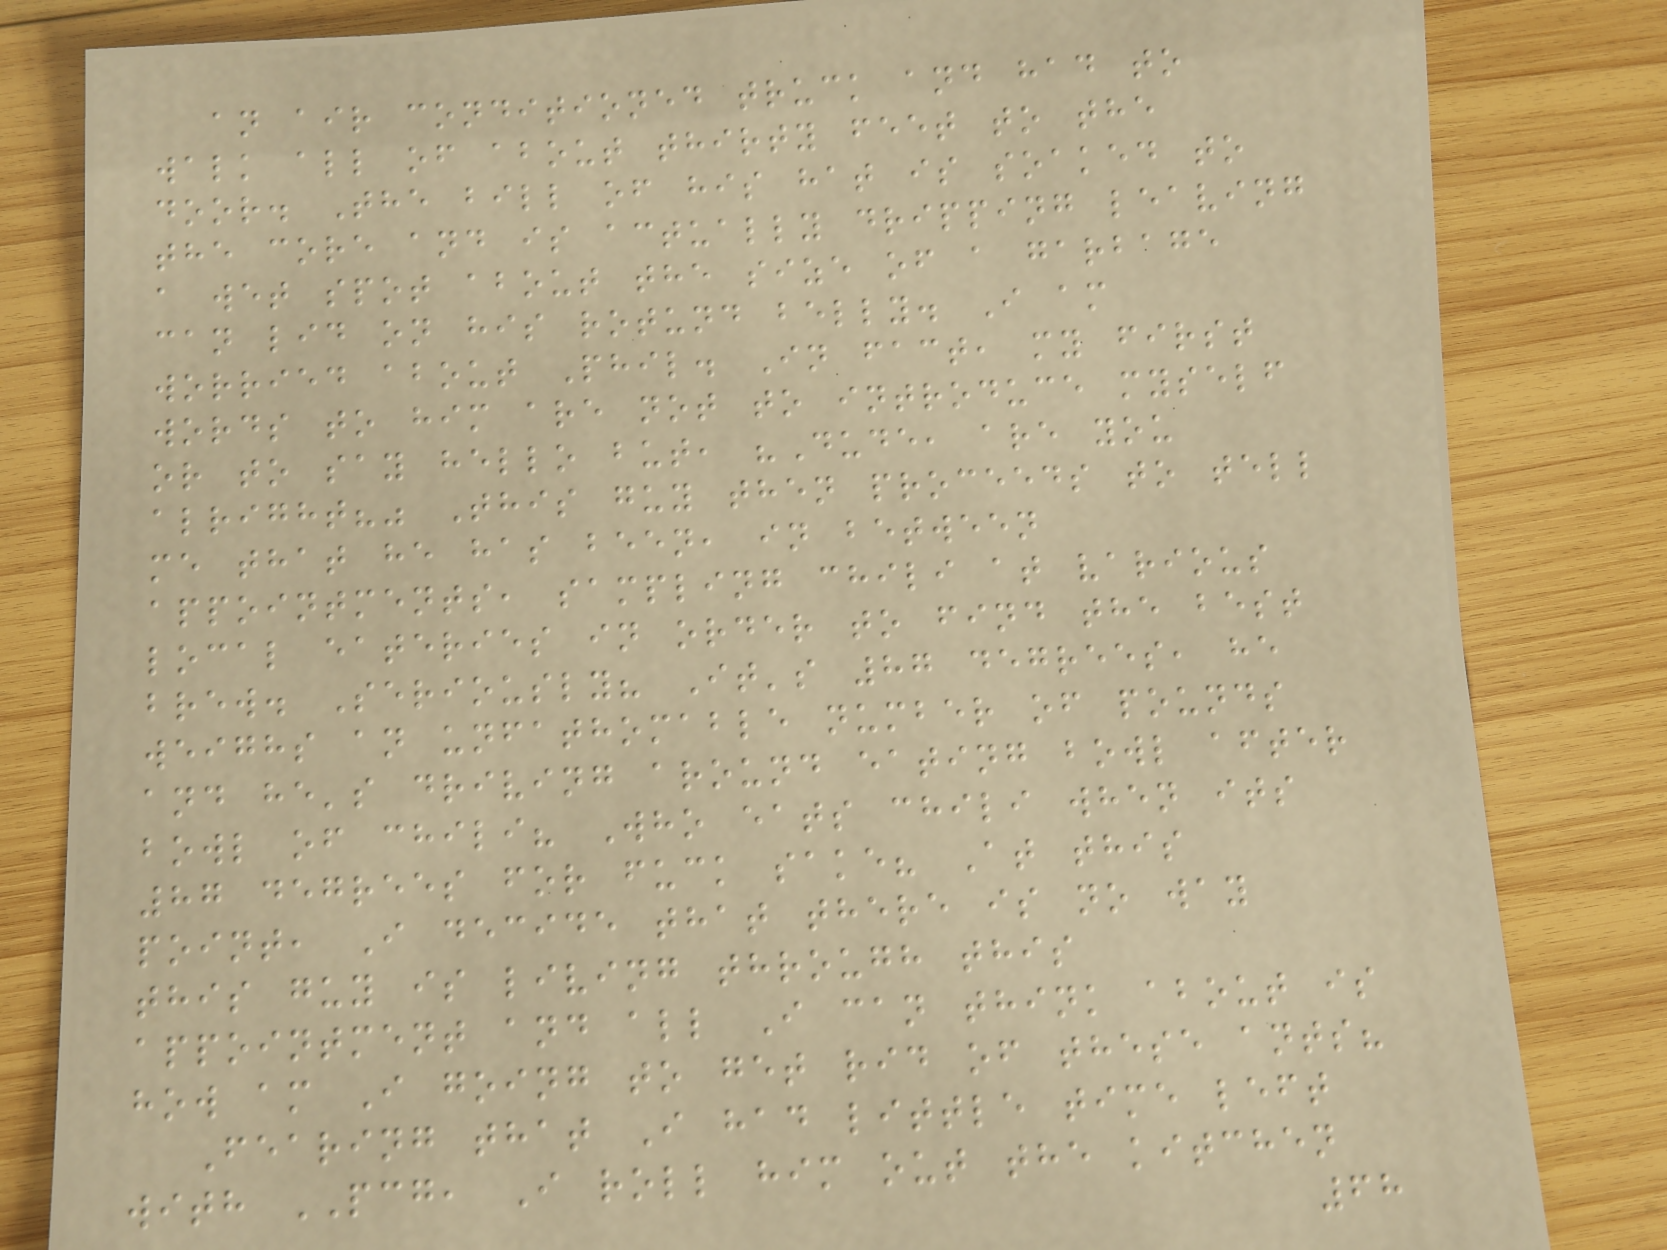an air conditioned truck and had to
walk all of about thirty feet to the
door. The bill of his hat is soaked to
the core and is actually dripping leaving
a wet spot about the size of a garbage
can lid on his rotund belly. I am
worried about Phil. In fact, my first
words to him are not to introduce myself
or to say hello but, "Dude, are you
alright?" This guy then proceeds to tell
me that he has been, in between
appointments, sampling chili at various
local eateries in order to find the best
brew. Seriously? It's 87 degrees, he
weighs an unfathomable number of pounds
and he's driving around eating bowl after
bowl of chili? Who eats chili when its
87 degrees for fuck sake? At this
point, I decide that there is no way
this guy is living through this
appointment and all I can think about is
how am I going to get rid of these ants?
Fearing that I had little time left
with PCG, I roll him out the kitchen
68
